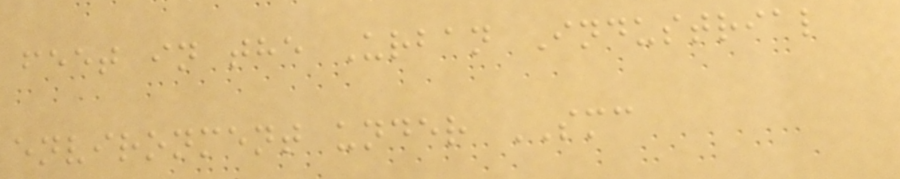feet in the Urban Industrial
environment under SMC
